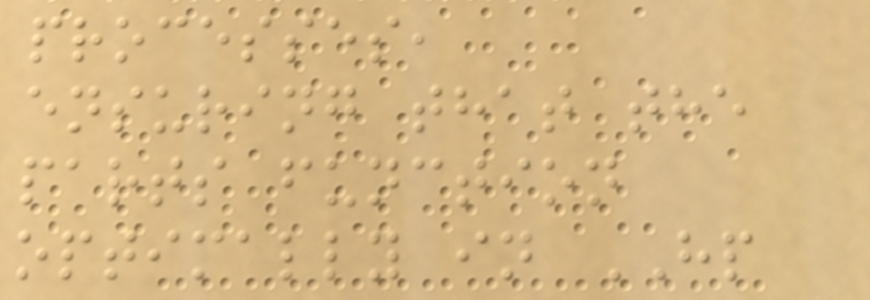processes,
ensuring that the
parts function
optimally in HP
